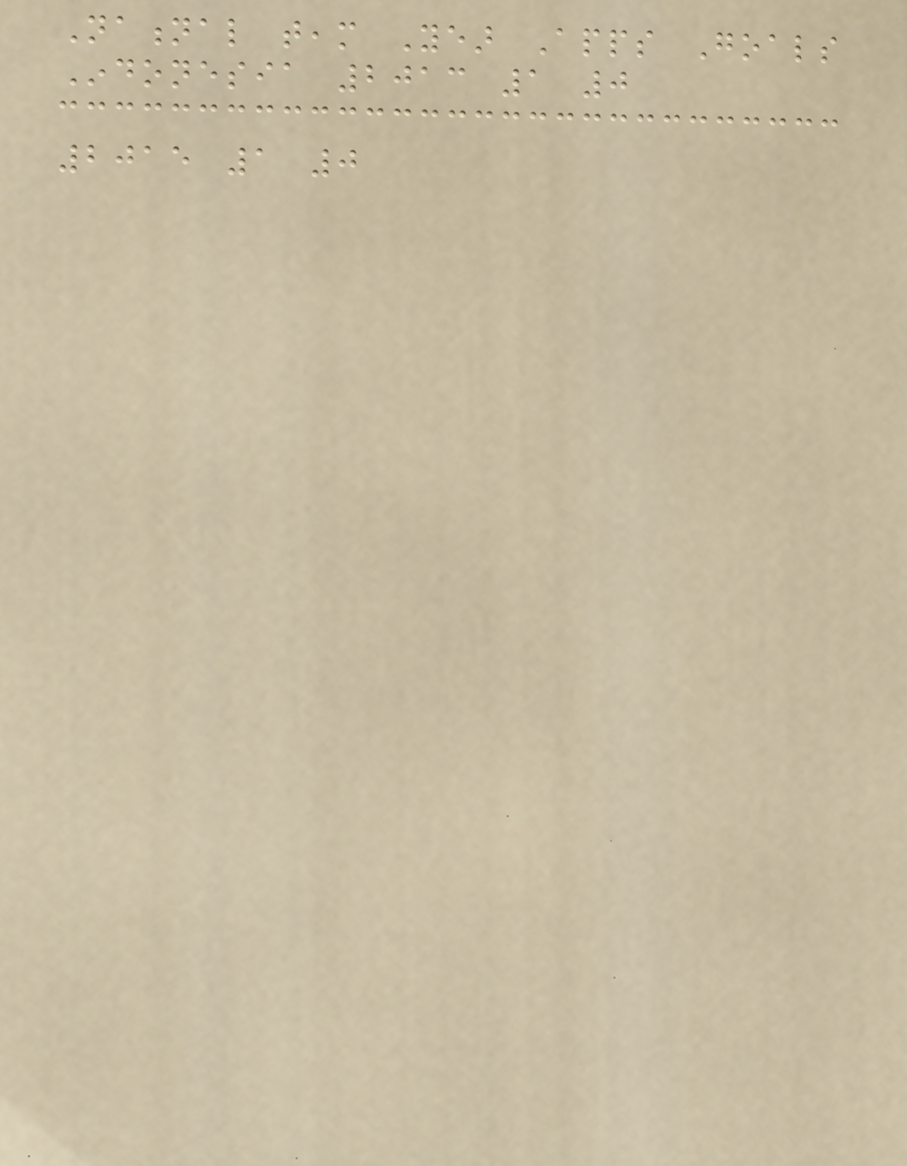National team Year Apps Goals
Indonesia 2013 1 0
2015 1 0
